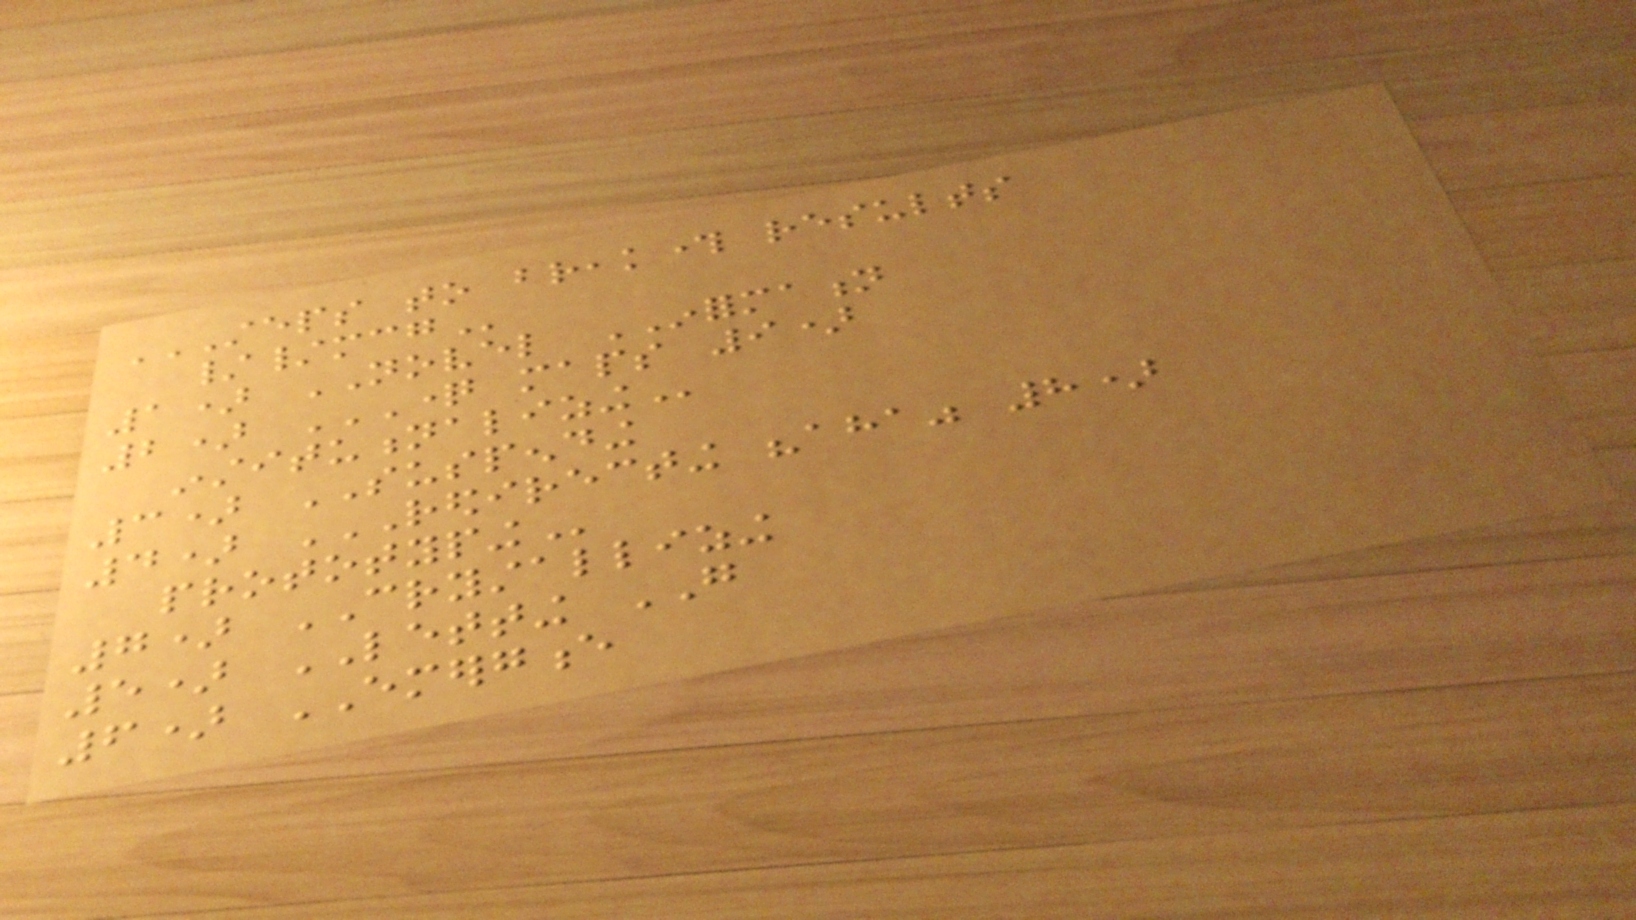STEPS TO BREAKTHROUGH RESULTS
//MCG
1) NOVEL INFORMATION
2) QUESTION MAPS 9)
INSTITUTIONALIZING
3) SUSPENDING
4) REDIRECTING "AHA" 8)
PROTOTYPING
7) CRYSTALLIZING
5) LETTING GO
6) EMERGENCE
